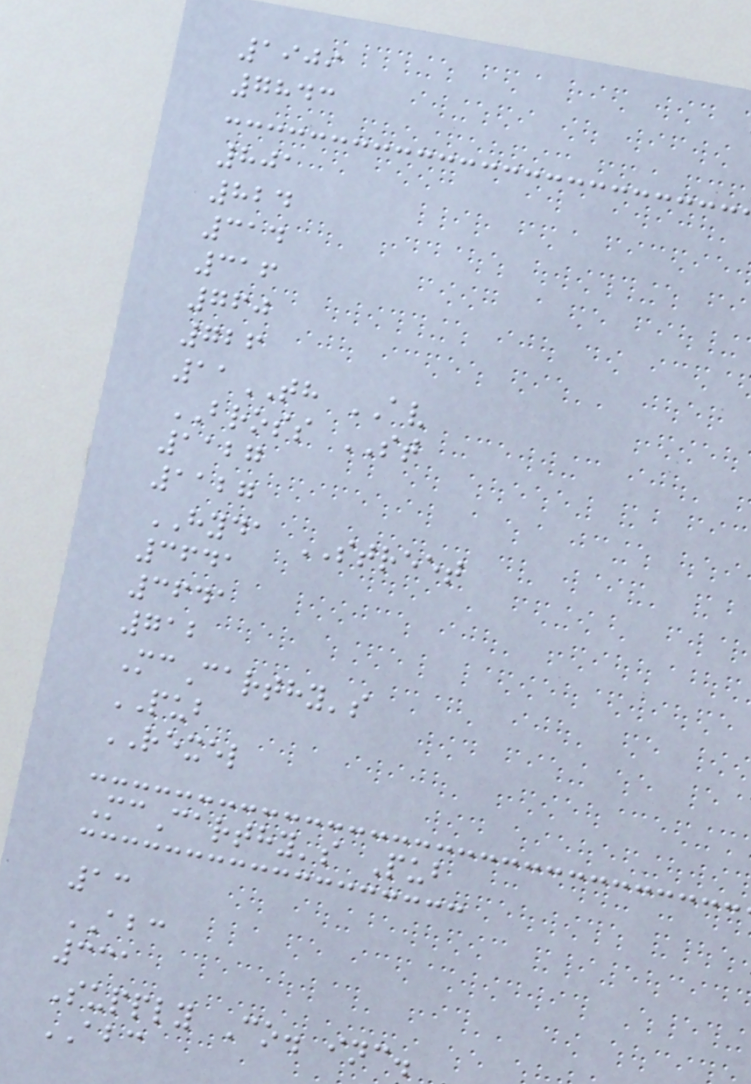1909
7843
801
824
314
316
760
726
11TH AV
BROSS ST
1127
1127
HYDA STREET
3641
3641
712
McCarthy's
PUB
REXEL
McCarthy's Pub
13
ABC
331
Supply Co. inc.
ABC
